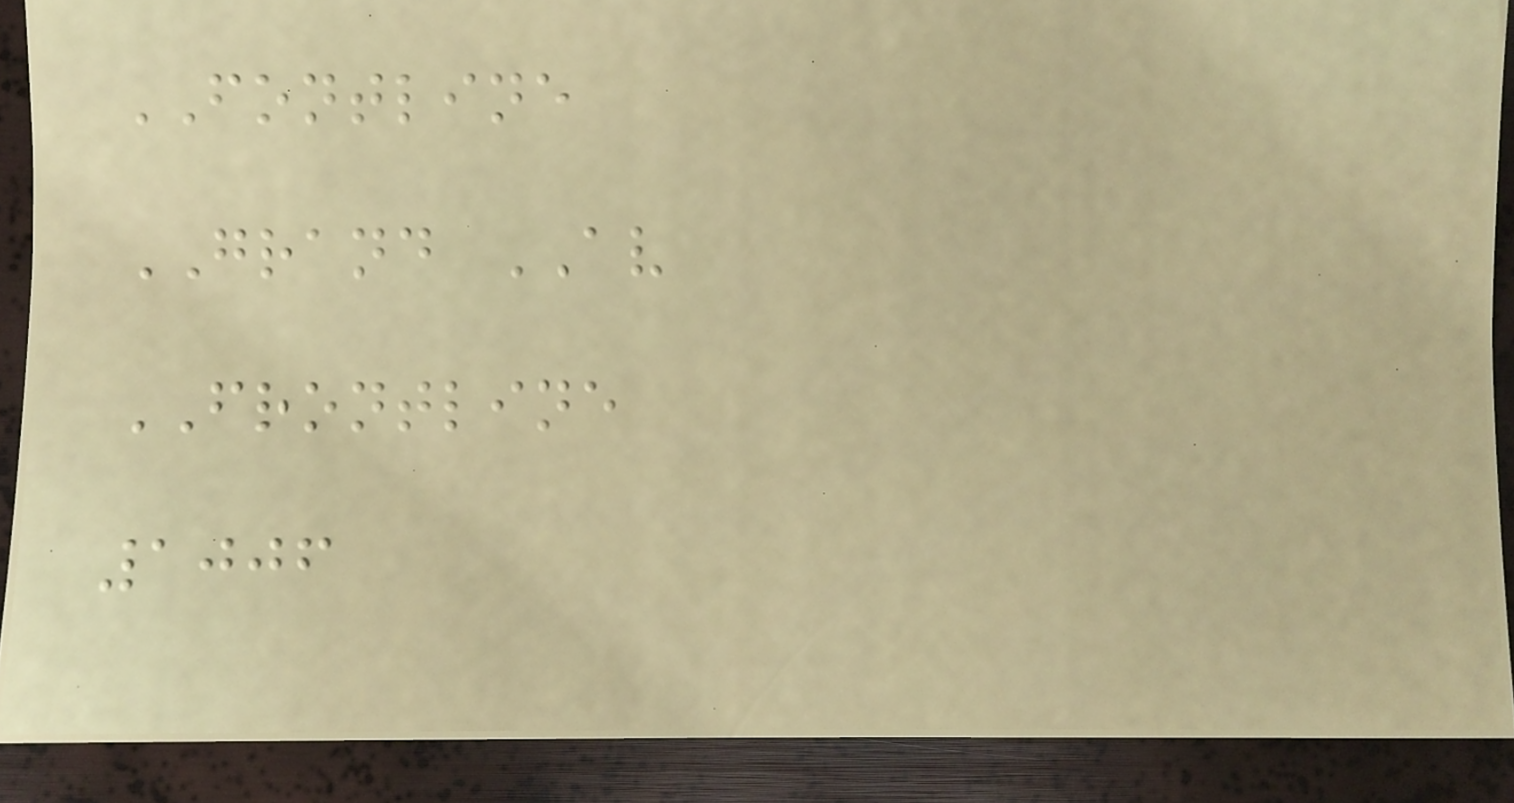FONTLINE
GRAND AV
FRONTLINE
1006
